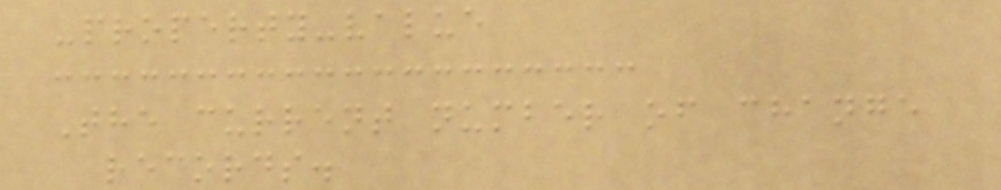-property-value
The current number of change
records.
